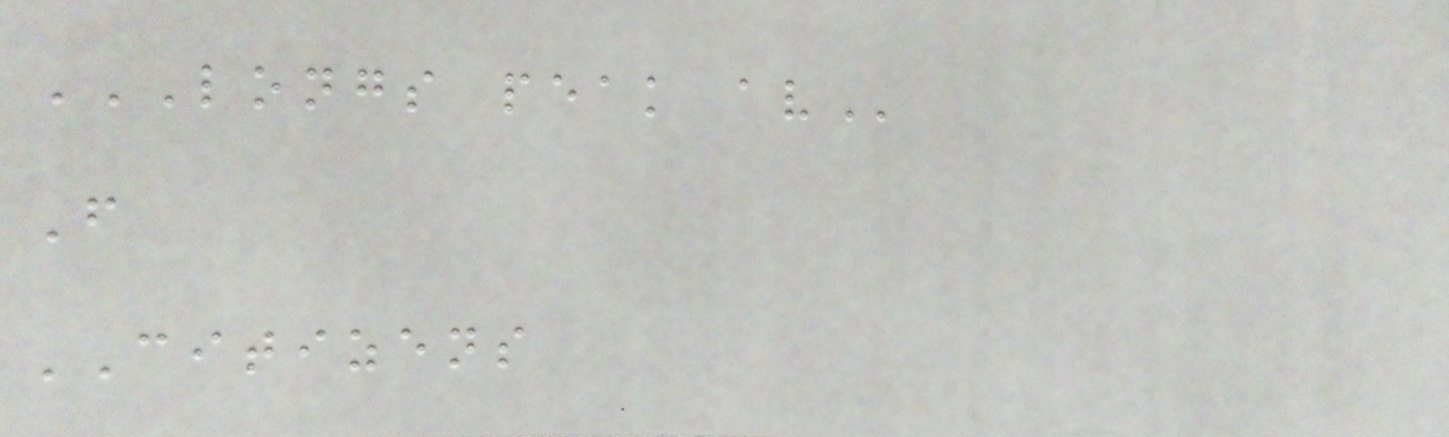LONGS PEAK AV
F
CITIZENS
